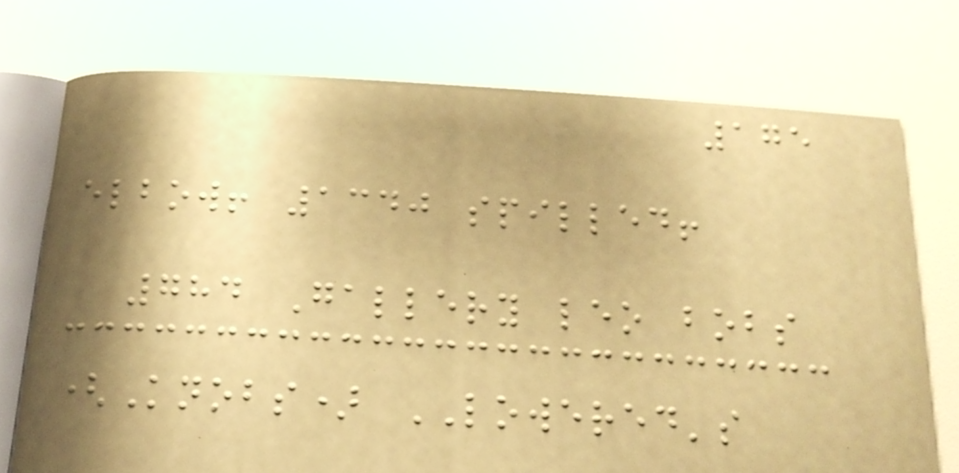175
elbow! 1340 spilled!
784 Gallery leo bobs
(Knobs) LOWERED's
